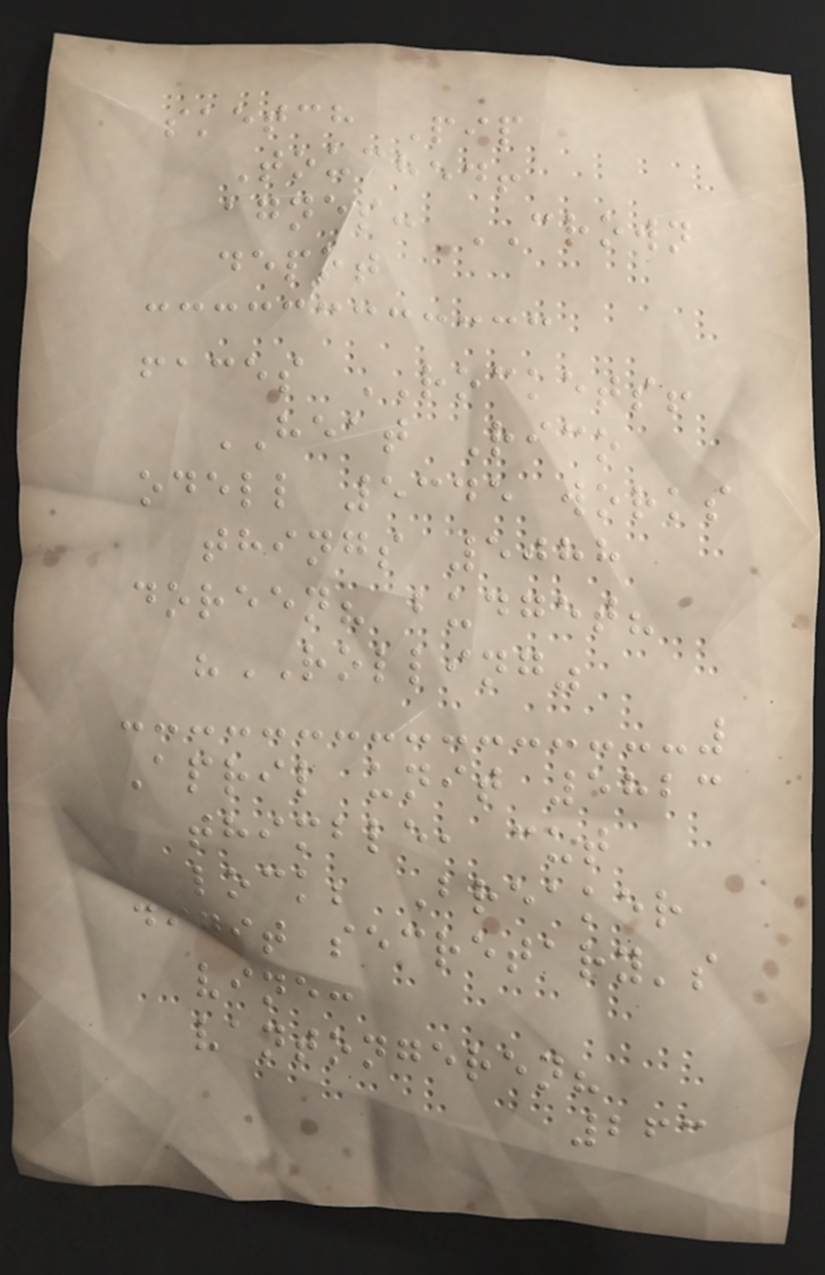sketch Pip
Touched!
agnes: CROWN
depot
faces ROCKETS!
HEAT Rico
odell 5345 works
things 5088
doreen? budget?
"ROLLING"
April unit 5823
thimble, cut
lock; Breaker
digit secretary's
vine:
vantongeren?
263
